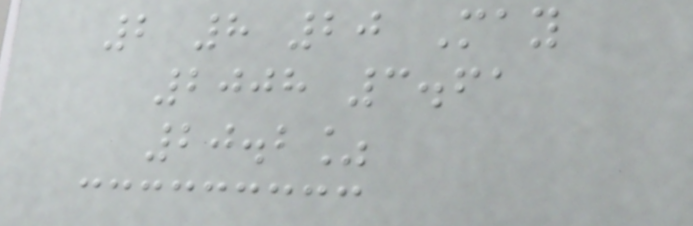2 8 20 May
2008 3.61
20.2%
